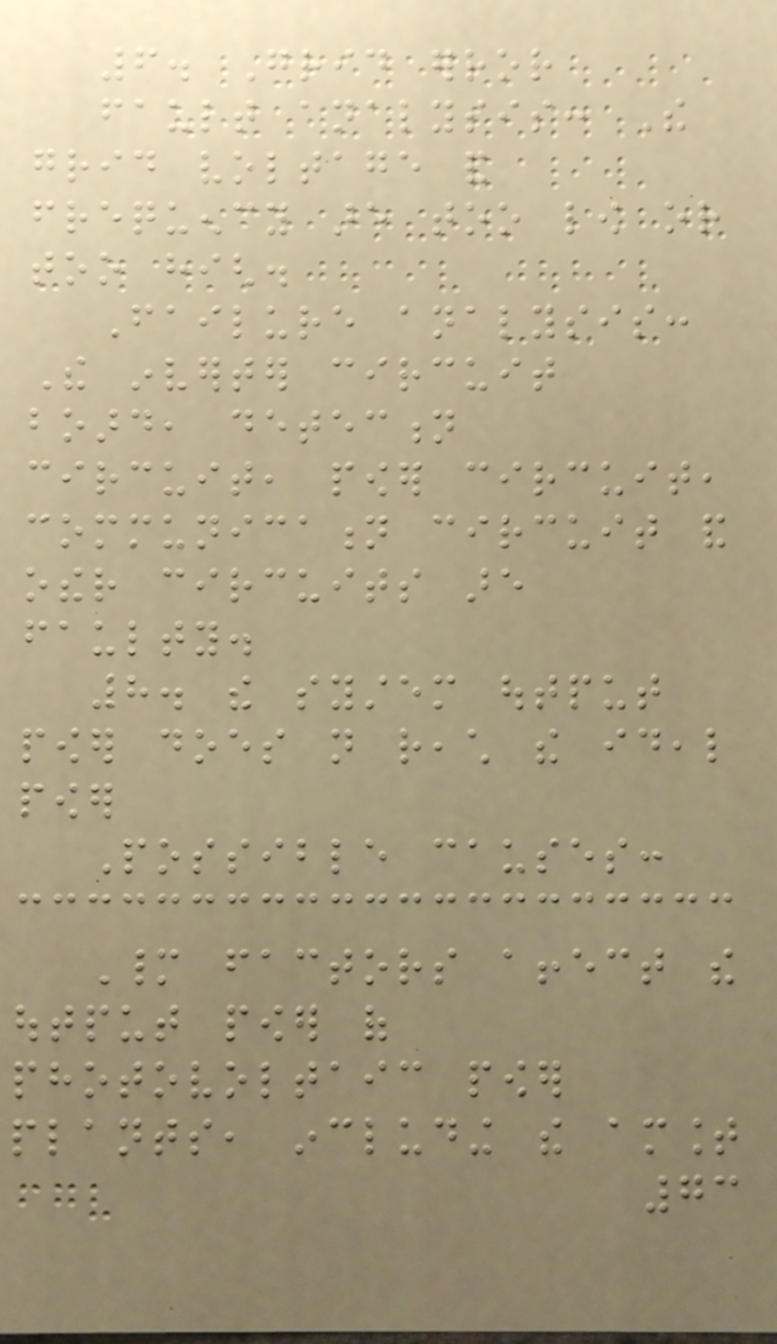6. Grid error
fault analysis: The
grid voltage and
frequency are too low or
too high.
Failure analysis:
The inverter circuit
board, detection
circuit, power circuit,
communication circuit and
other circuits are
faulty.
8. the system output
power does not reach the ideal
power
Possible causes:
Many factors affect the
output power of
photovoltaic power
plants, including the amount
73
